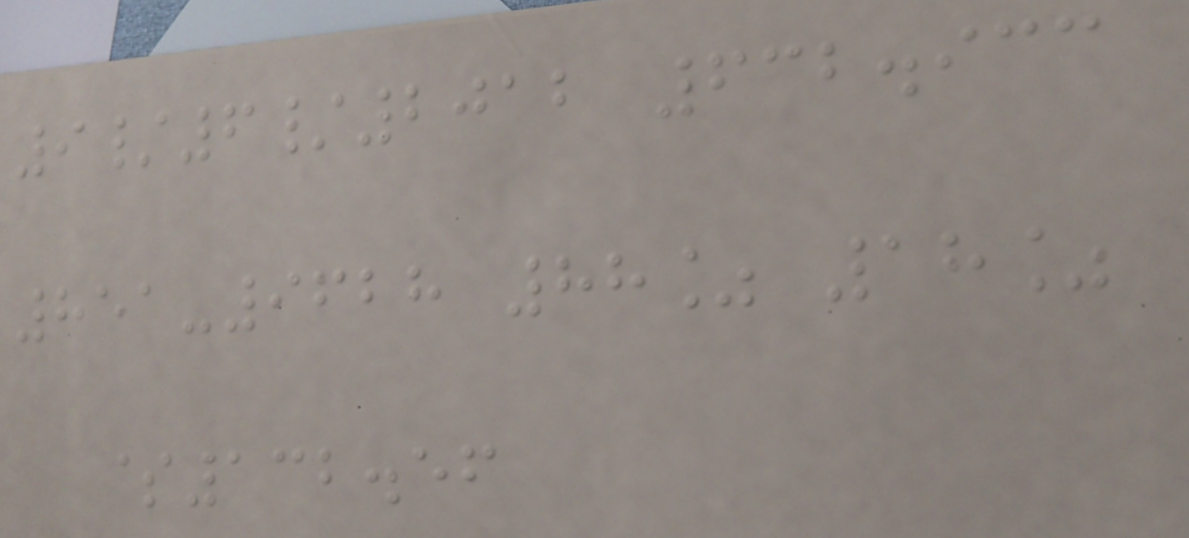9/6/2012 632.933
851-9628 88% 18%
$132.56
